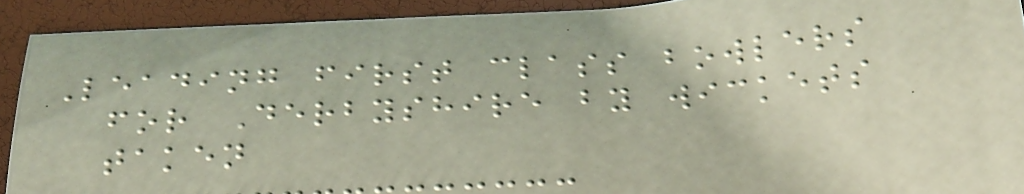Leading first class bowlers
for Derbyshire by wickets
taken
